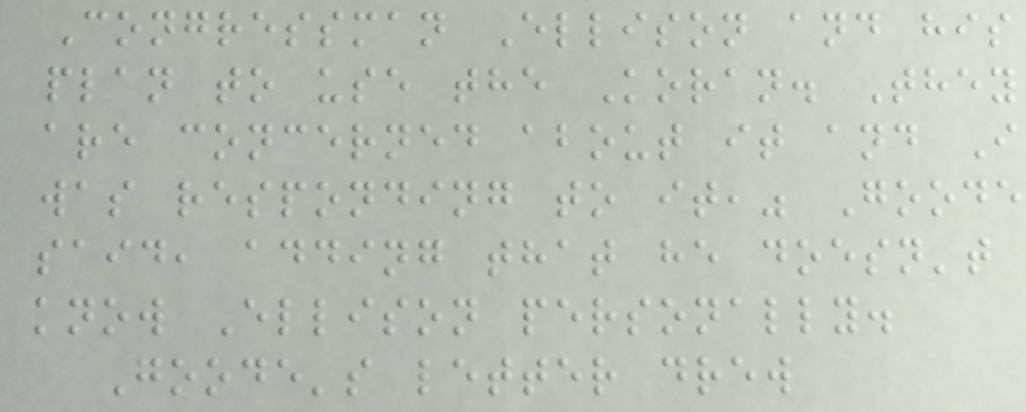Congressman Ellison and his
plan to use the Koran. They
are concerned about it and I
was responding to it," Goode
said, adding that he doesn't
know Ellison personally.
Goode's letter drew
